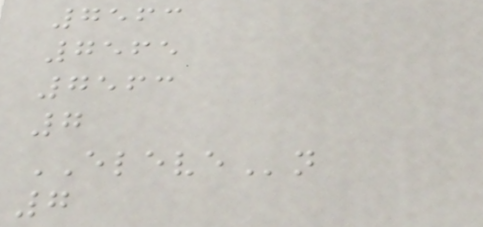7563
7565
7563
7
ELEVEn
7
